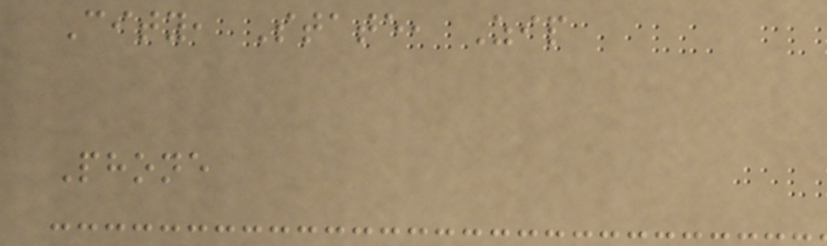City, State, Zip
Phone
